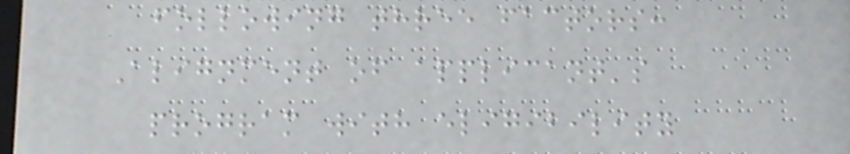following three factors:
Alignment of applicant's
program with eligibility
